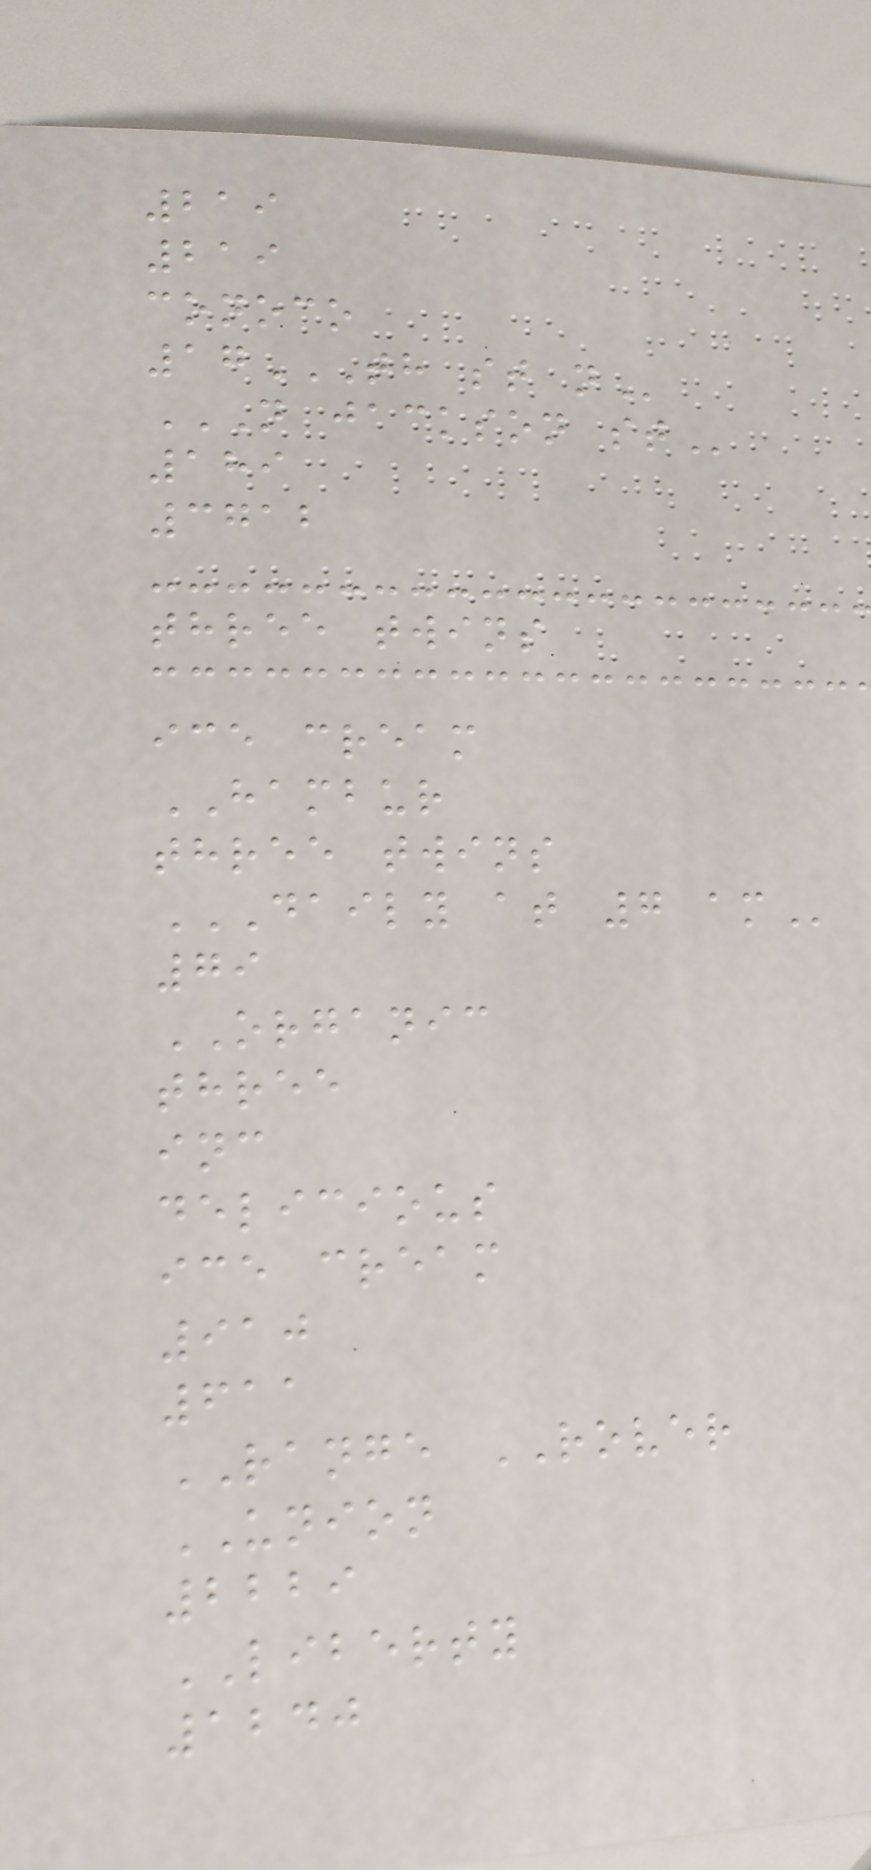219
219
conoco
17TH ST N
N JACKSON ST
189
3712
three twins
ice cream
HAMBUR
three twins
DAILY AT 7 AM
79
ORGANIC
three
inc
delicious
ice cream
910
611
RANGE ROVER
UNION
2229
LIBERTY
1240
